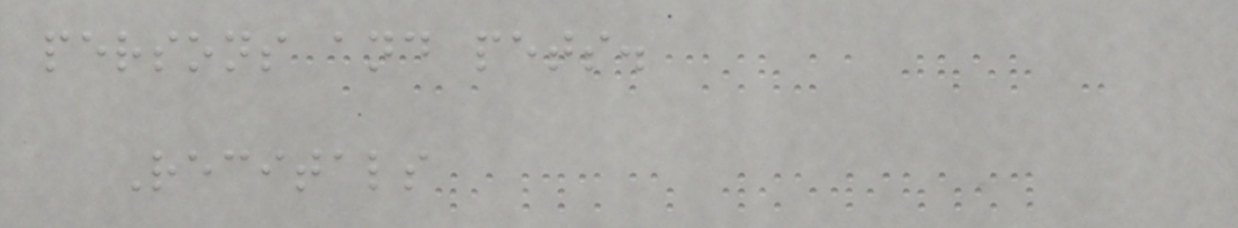persons and pets.
Recitals
